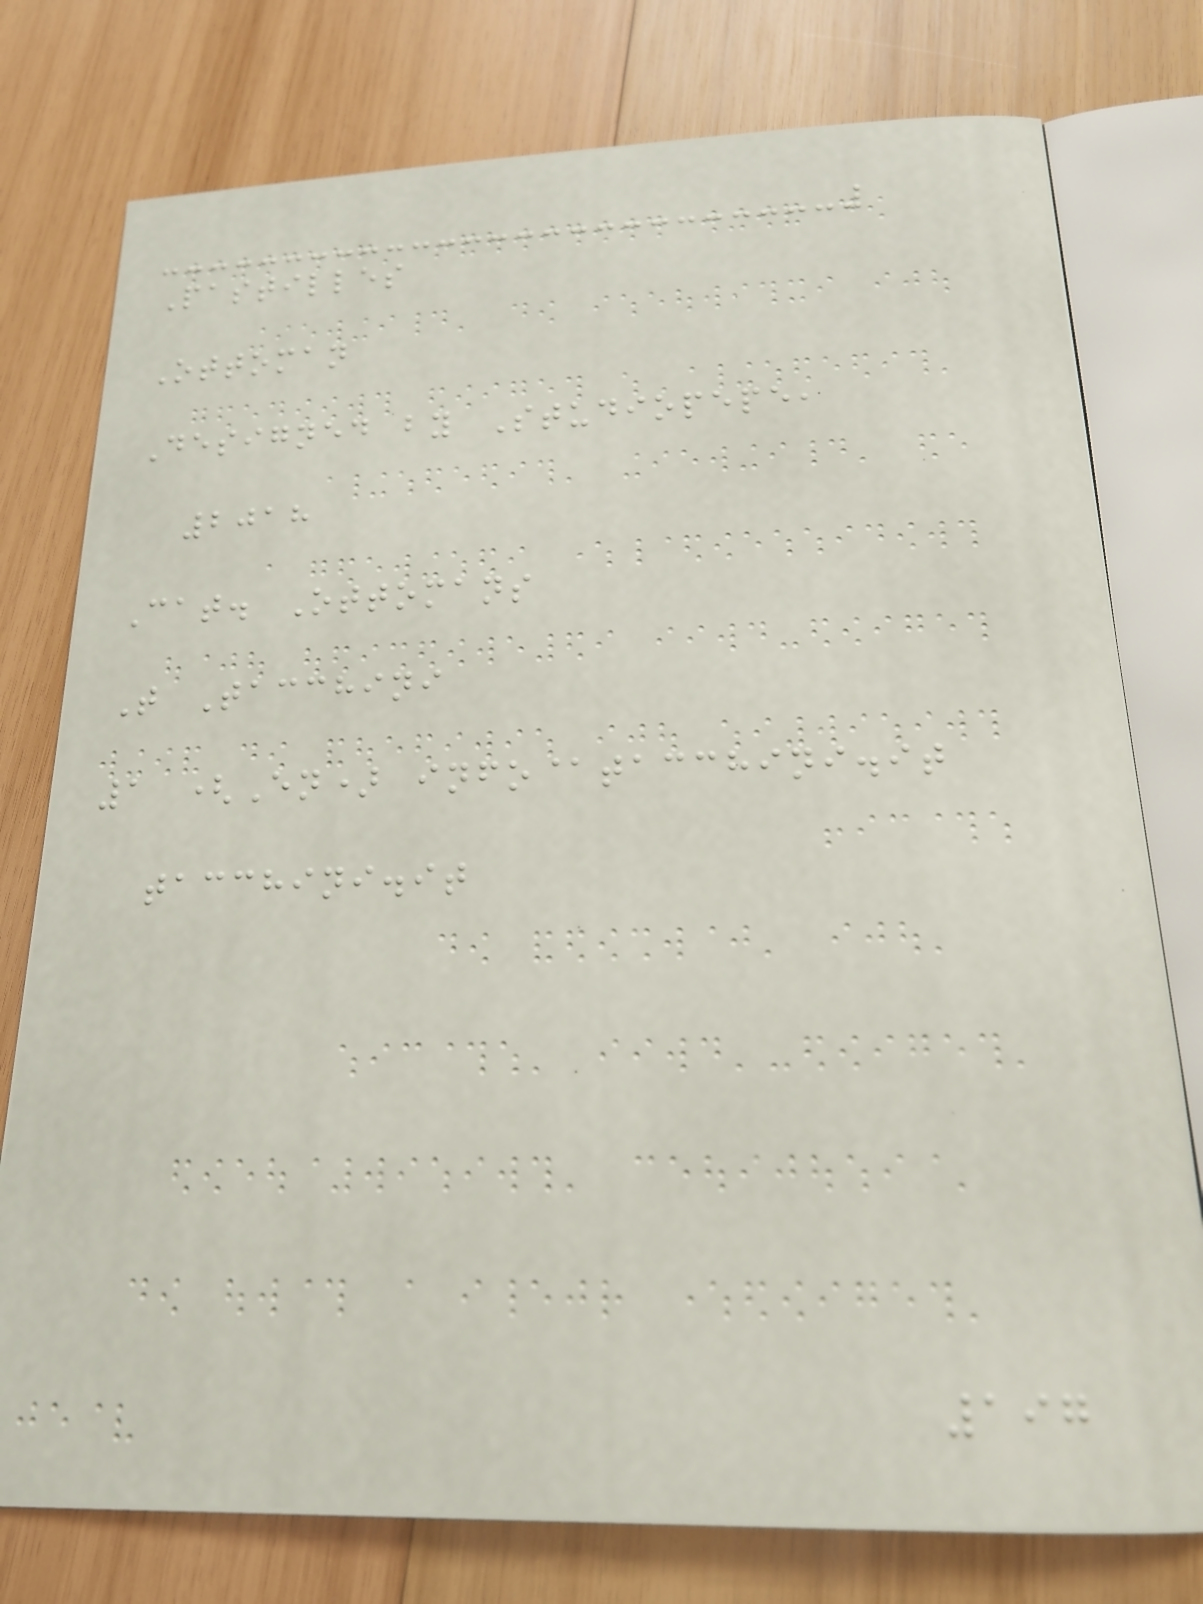Pastilles
Ottoman
Designed by Studiopepe,
2018
Cat. Ottomans
T Tacchini
1 (En) info@tacchini.it
tacchini.it
197
